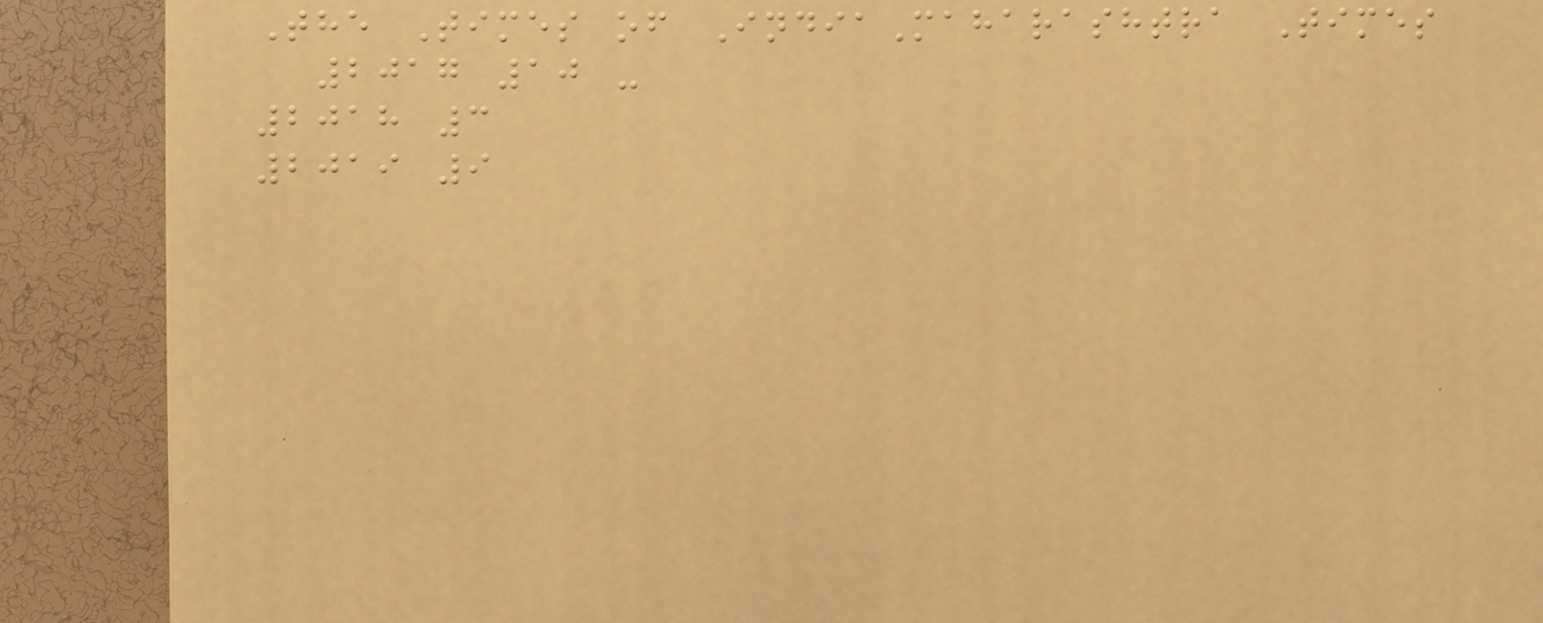The Times of IndiaMaharashtra Times
2017 10 -
2018 3
2019 9
